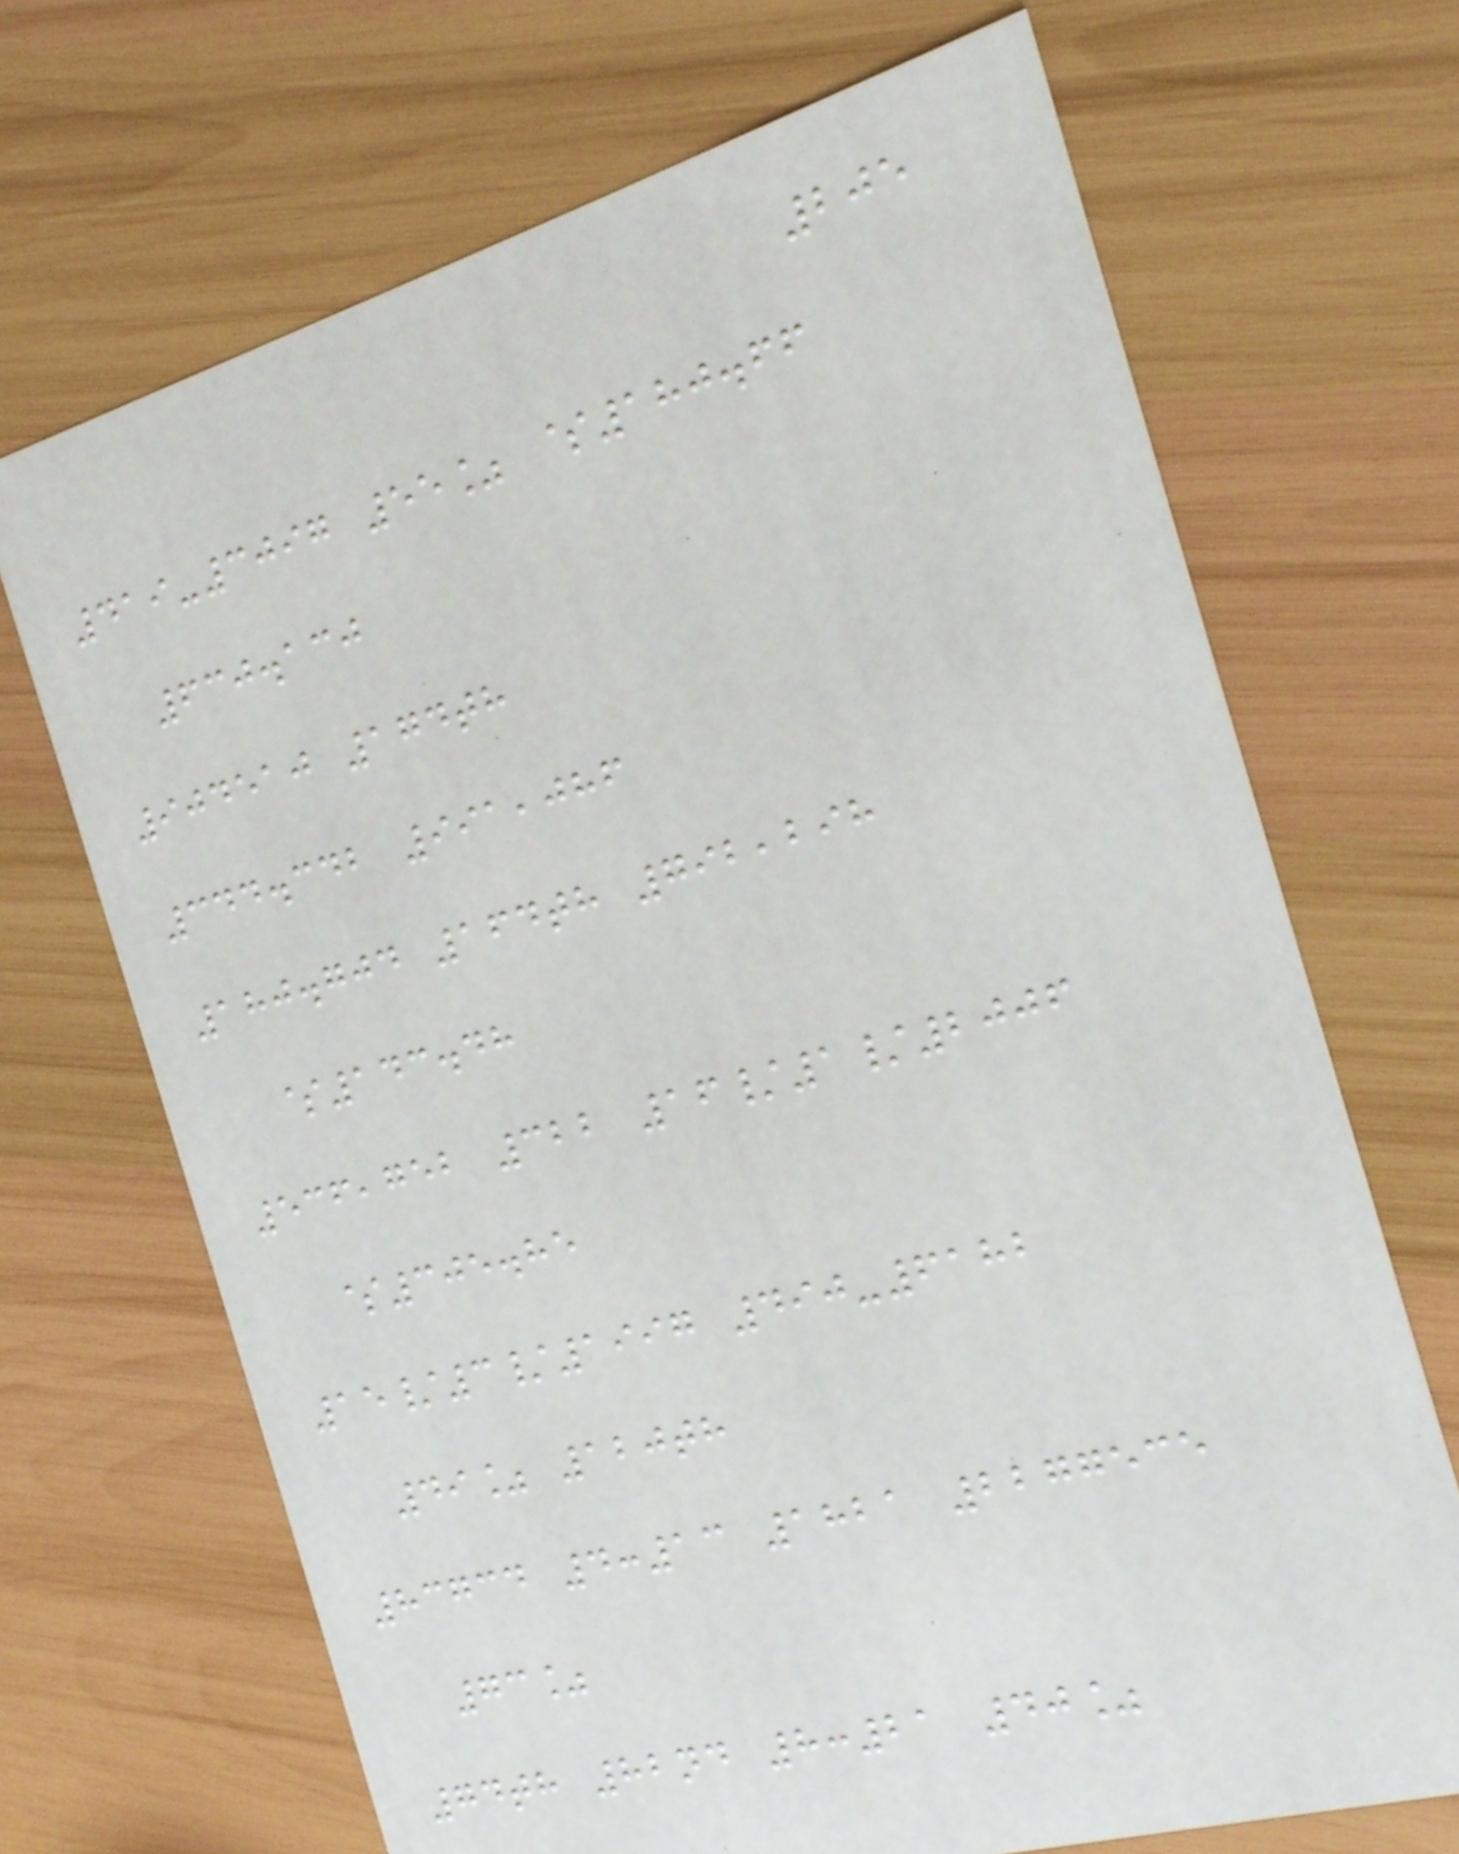205
419-3097 55% $180.66
630.130
904510 174th
344.342 991,086
180.704 164th 792,298
$143.48
536,752 322 16/1/2006
$305.85
15/3/1997 490-6182
49% 120th
83734 4:13 1821 2277535
73%
74th 82nd 8:21 40%
